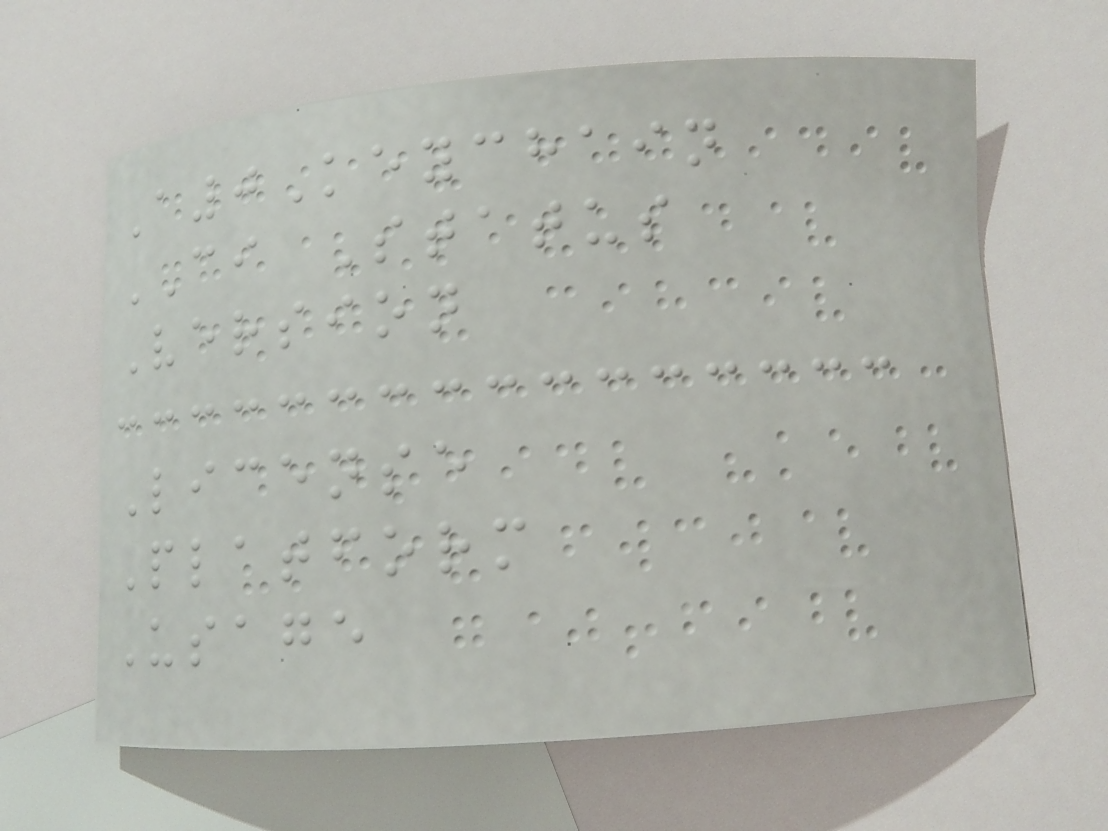A0Keychain
CI Status
Version
License
Platform
Usage
